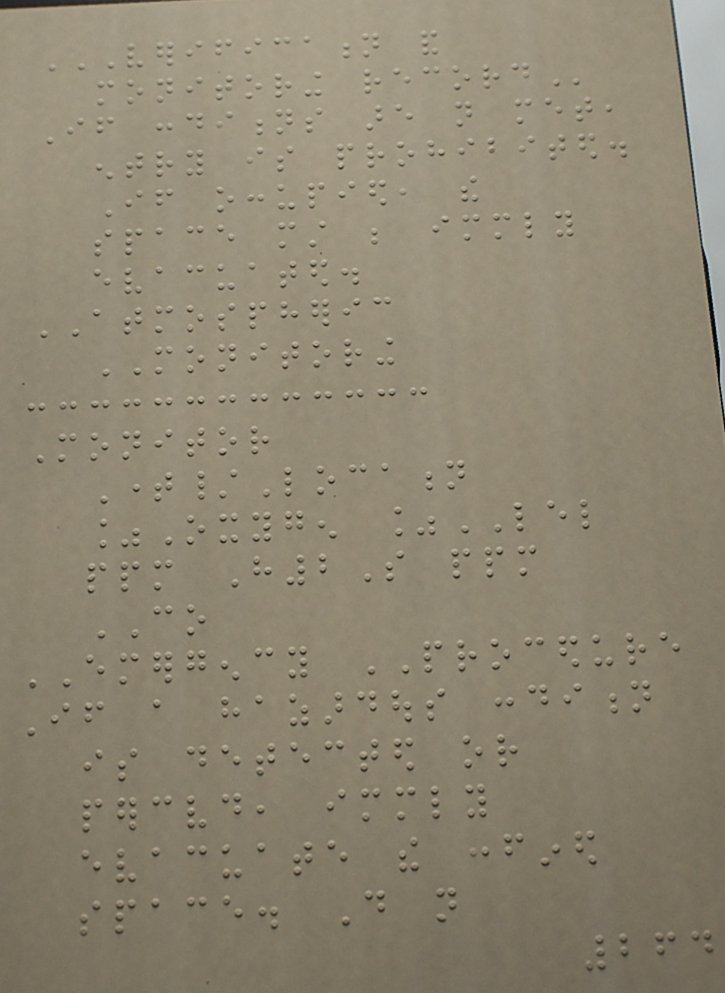VERIFICATION AND
MONITORING RECORD
If conditions are not met,
entry is prohibited.
If occupied, the
space must be immediately
evacuated.
ATMOSPHERIC
MONITORING
Monitor
Time/Location
%Oxygen %LEL
ppm H2S ppm
CO
EMERGENCY PROCEDURE
If a hazardous condition
is detected or
perceived, immediately
evacuate the confined
space. Do not
264
